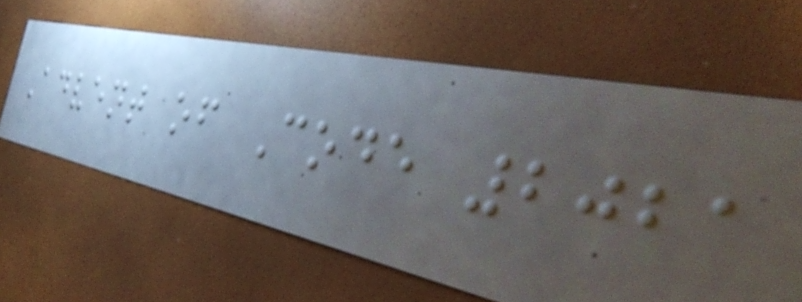Advent of Code 2021
